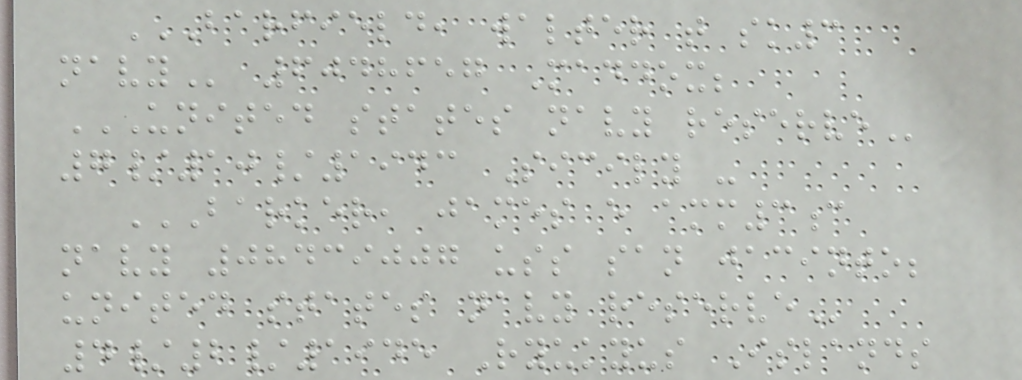BARFIELD, WALTER T SK3
NAVY 6048657 Maddox;
UNITED STATES NAVY RESERVE
7/10/1943 Sicily -
BARKER, JAMES E AMM3C
NAVY 08439007 USS SAN JACINTO;
UNITED STATES NAVY RESERVE
4/2/1945 Ryukyus Islands
